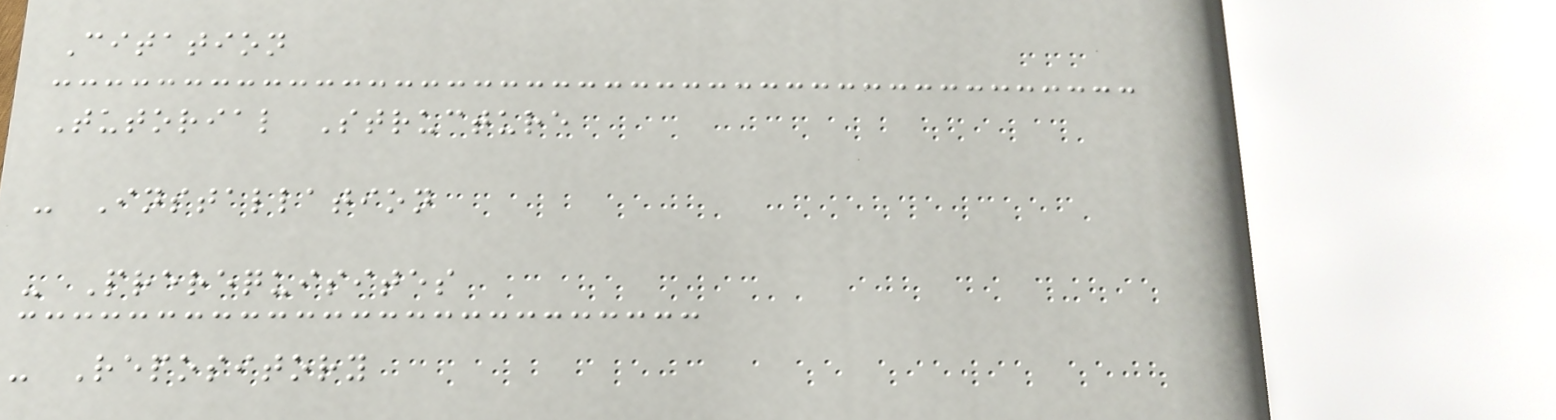Citation
Tutorial Structure
- Installation
- Prerequisites
- Repository
